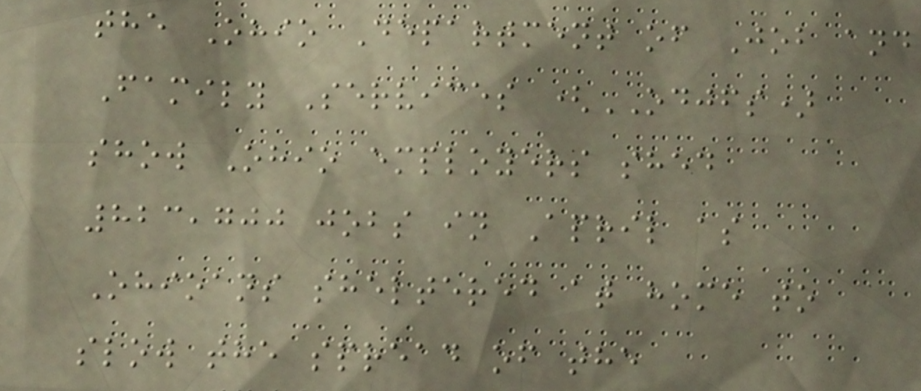the Ohio Department of Job and
Family Services (ODJFS)
show Ohio employers shed
823,700 jobs in April as
Ohioans sheltered at home to
slow the spread of the
